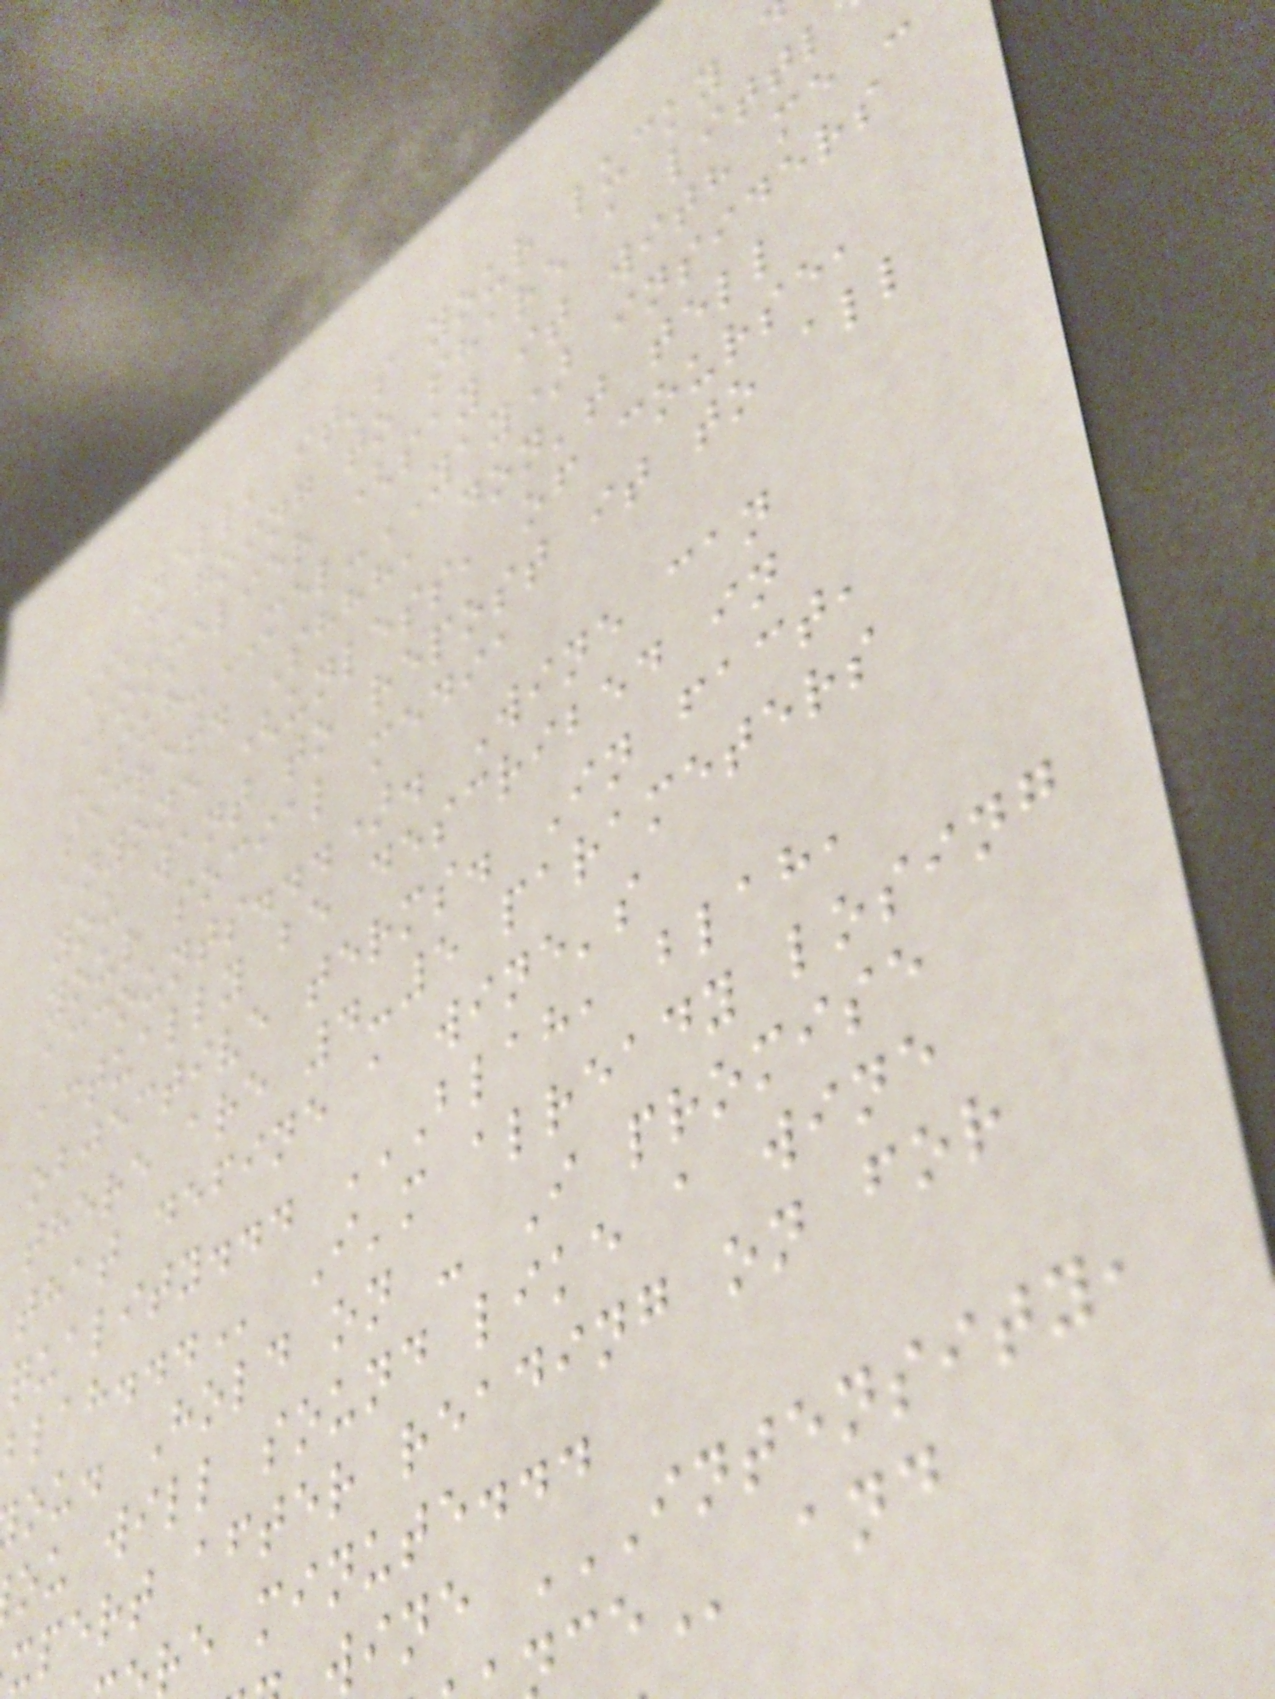Well, it's your lucky
I'm going to share a littl
Sommelier (say it with me
SUH-MEL-YAY) insiders
secret. Shhh, don't tell
anyone (unless, of course,
you want to repost it to all
your social media
accounts...). Wine can
actually be described in
objective terms. In fact,
there are 4-5 parameters
that define a wine's
quality... BLAH, BLAH,
I'm already losing
ou. Hold on - I promise
ou will sound like a wine
xpert after reading on for
re minute...
